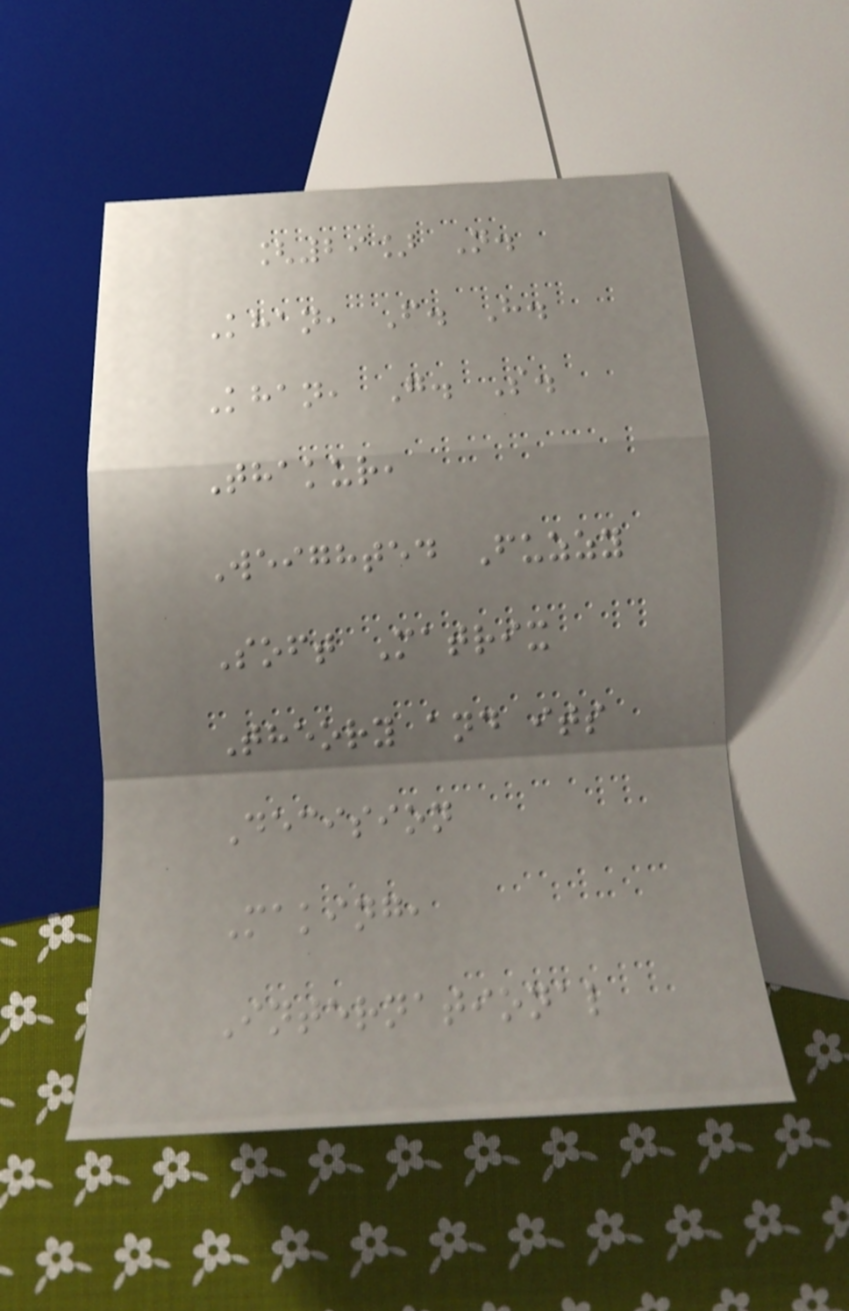[29] N.
Khan, F. H.
Khan, G. S.
Thakur,
Weighted Fuzzy
Soft Matrix
Theory and its
Decision
Making,
International
